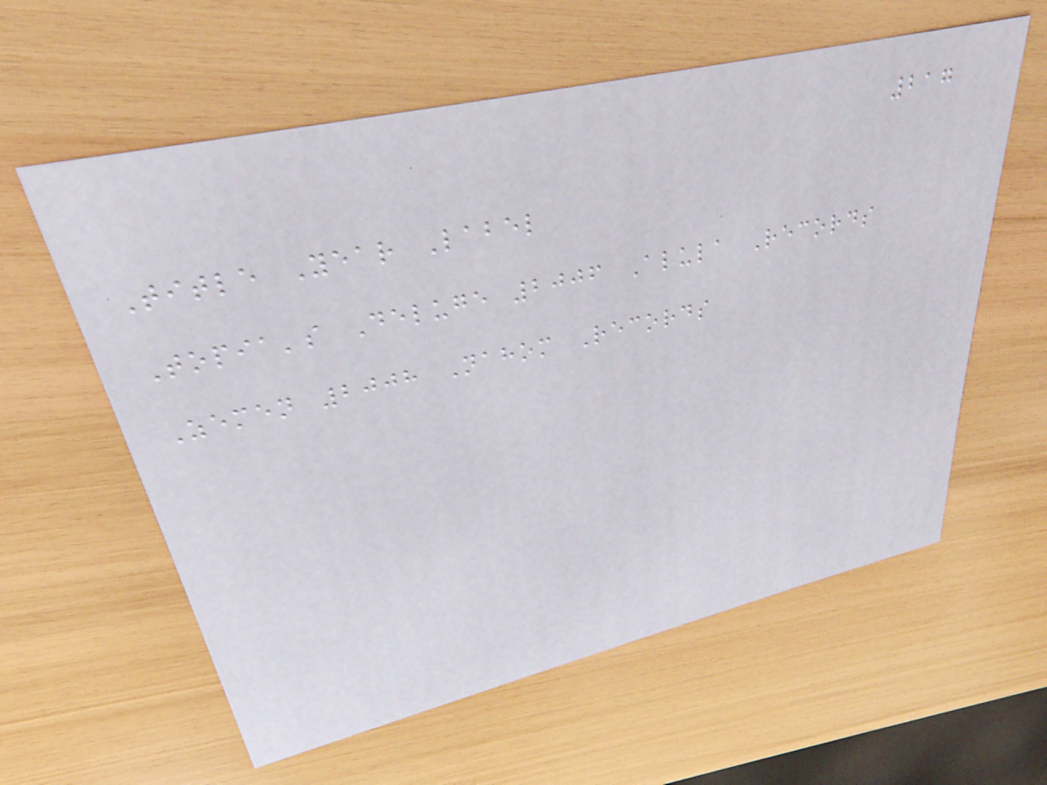217
Title Year Label
Topia's Deluge 2006 Alula Records
Zemen 2008 Nahom Records
